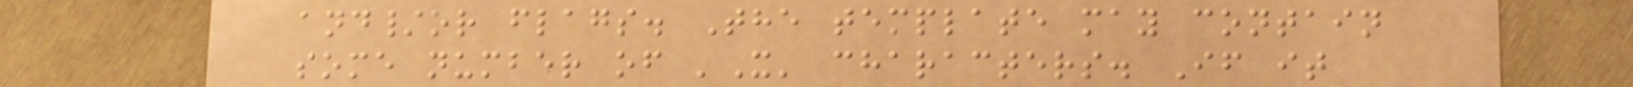and/or flags. The template may contain
some number of 'X' characters. If it
